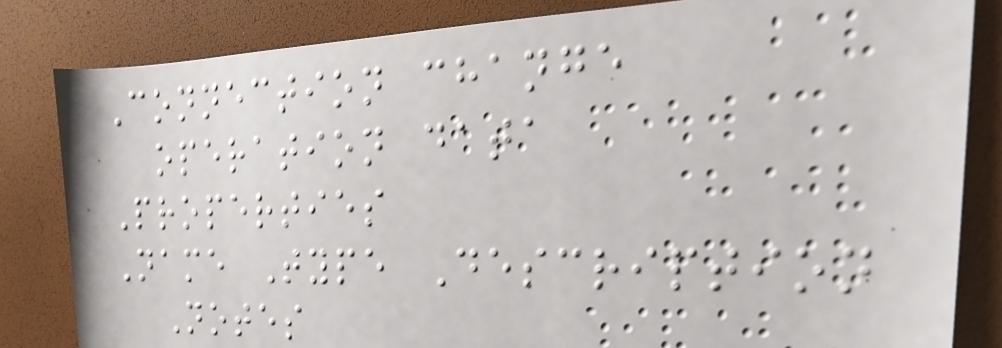Connection change
operation data
Properties
Name Type Description
Notes
